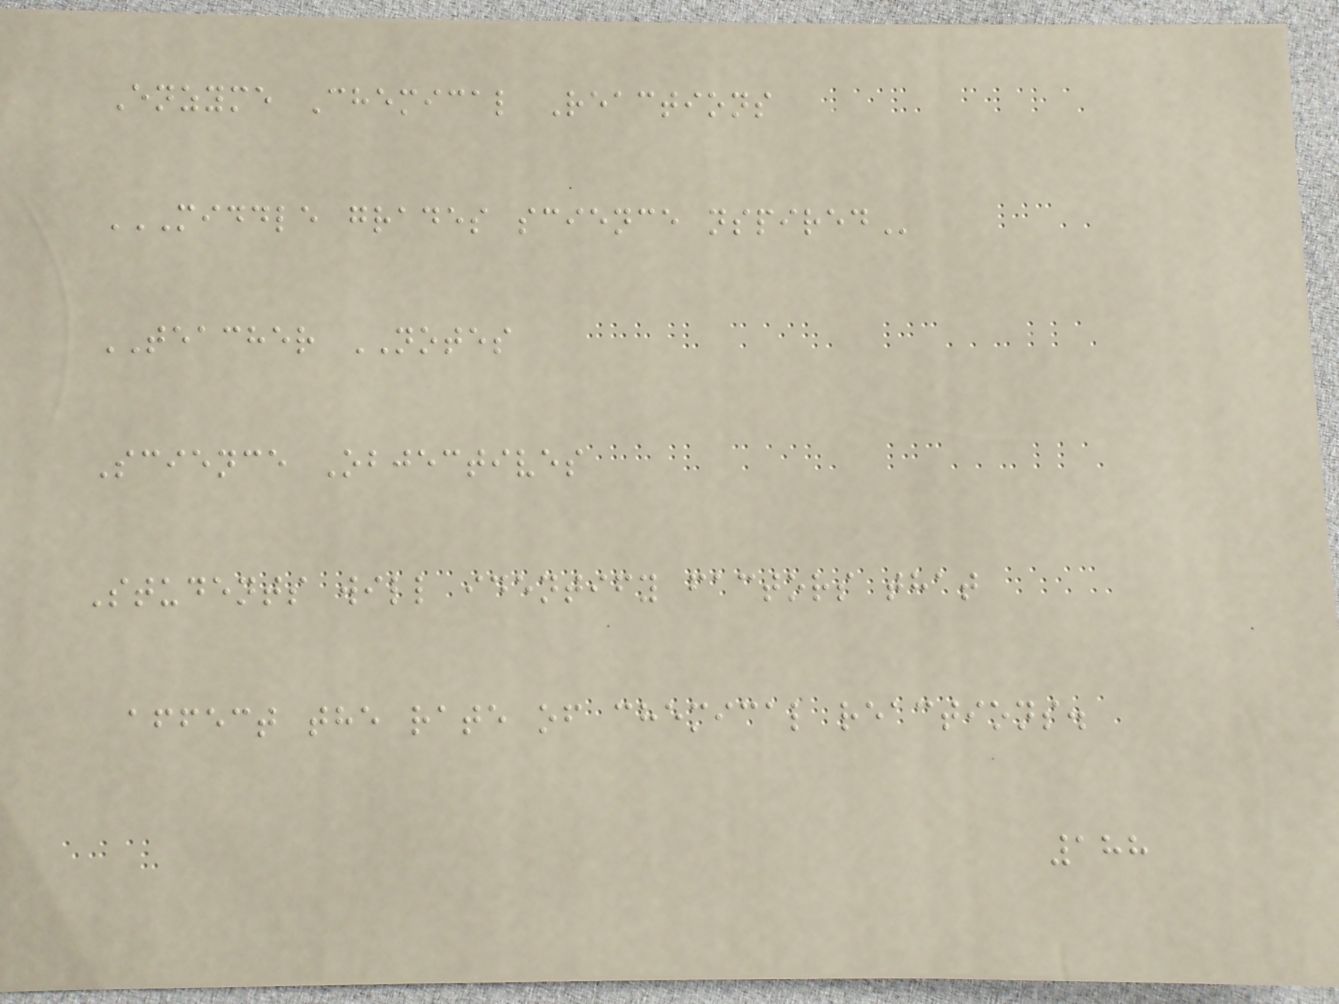Enzyme Chemical Reactions
MIDDLE GRADES SCIENCE NSPIRED
TEACHER NOTES
Science Objectives
Students will identify factors that
affect the rate of chemical reactions.
188
